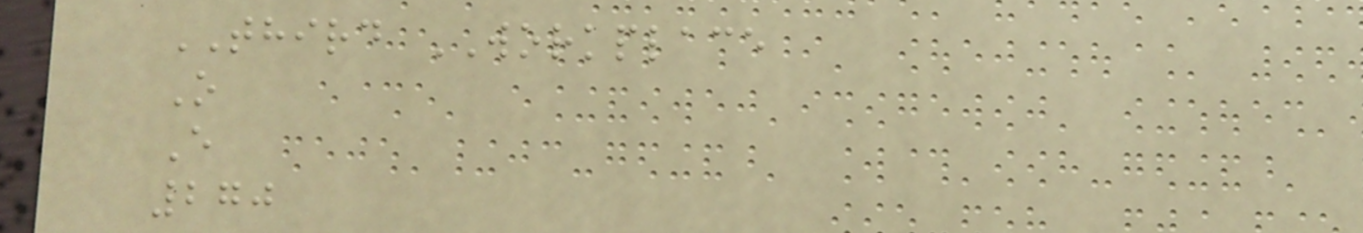THIRD WORKPLACE
O
E
270
